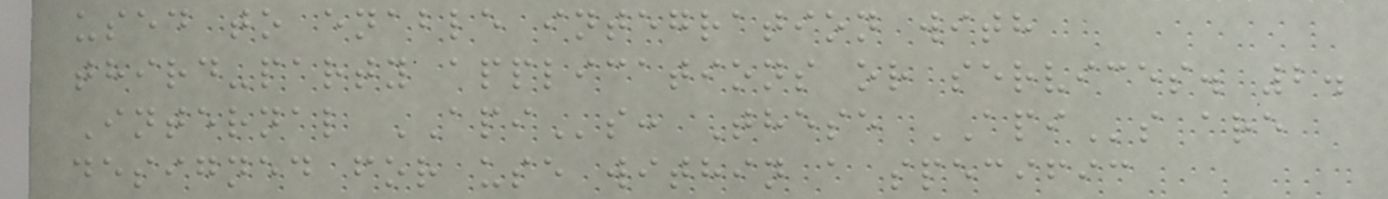used to enable integration with
third-party applications or services. 2.
Internal APIs: These APIs are
designed for use within a specific
